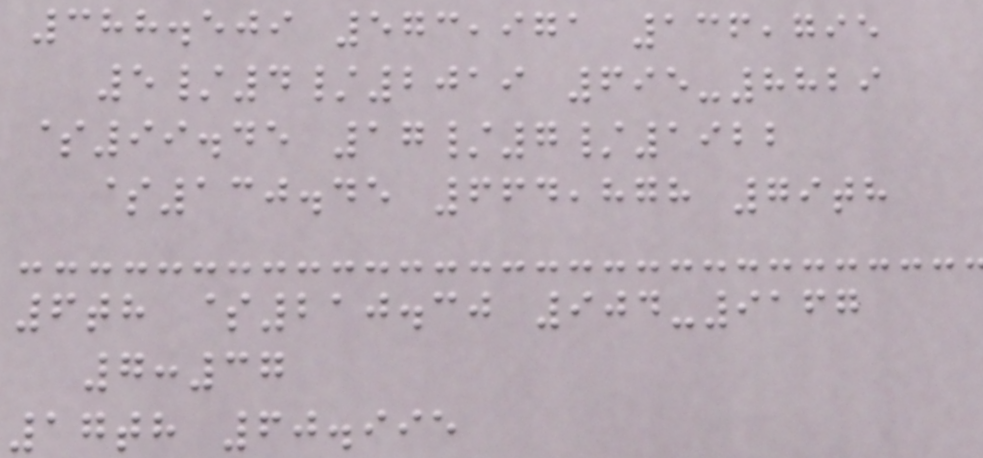388.509 573,971 136,795
5/4/2019 695-8829
$99.45 17/7/1922
$130.45 664,878 79th
6th $210.30 904-9167
7:37
17th 60.995
